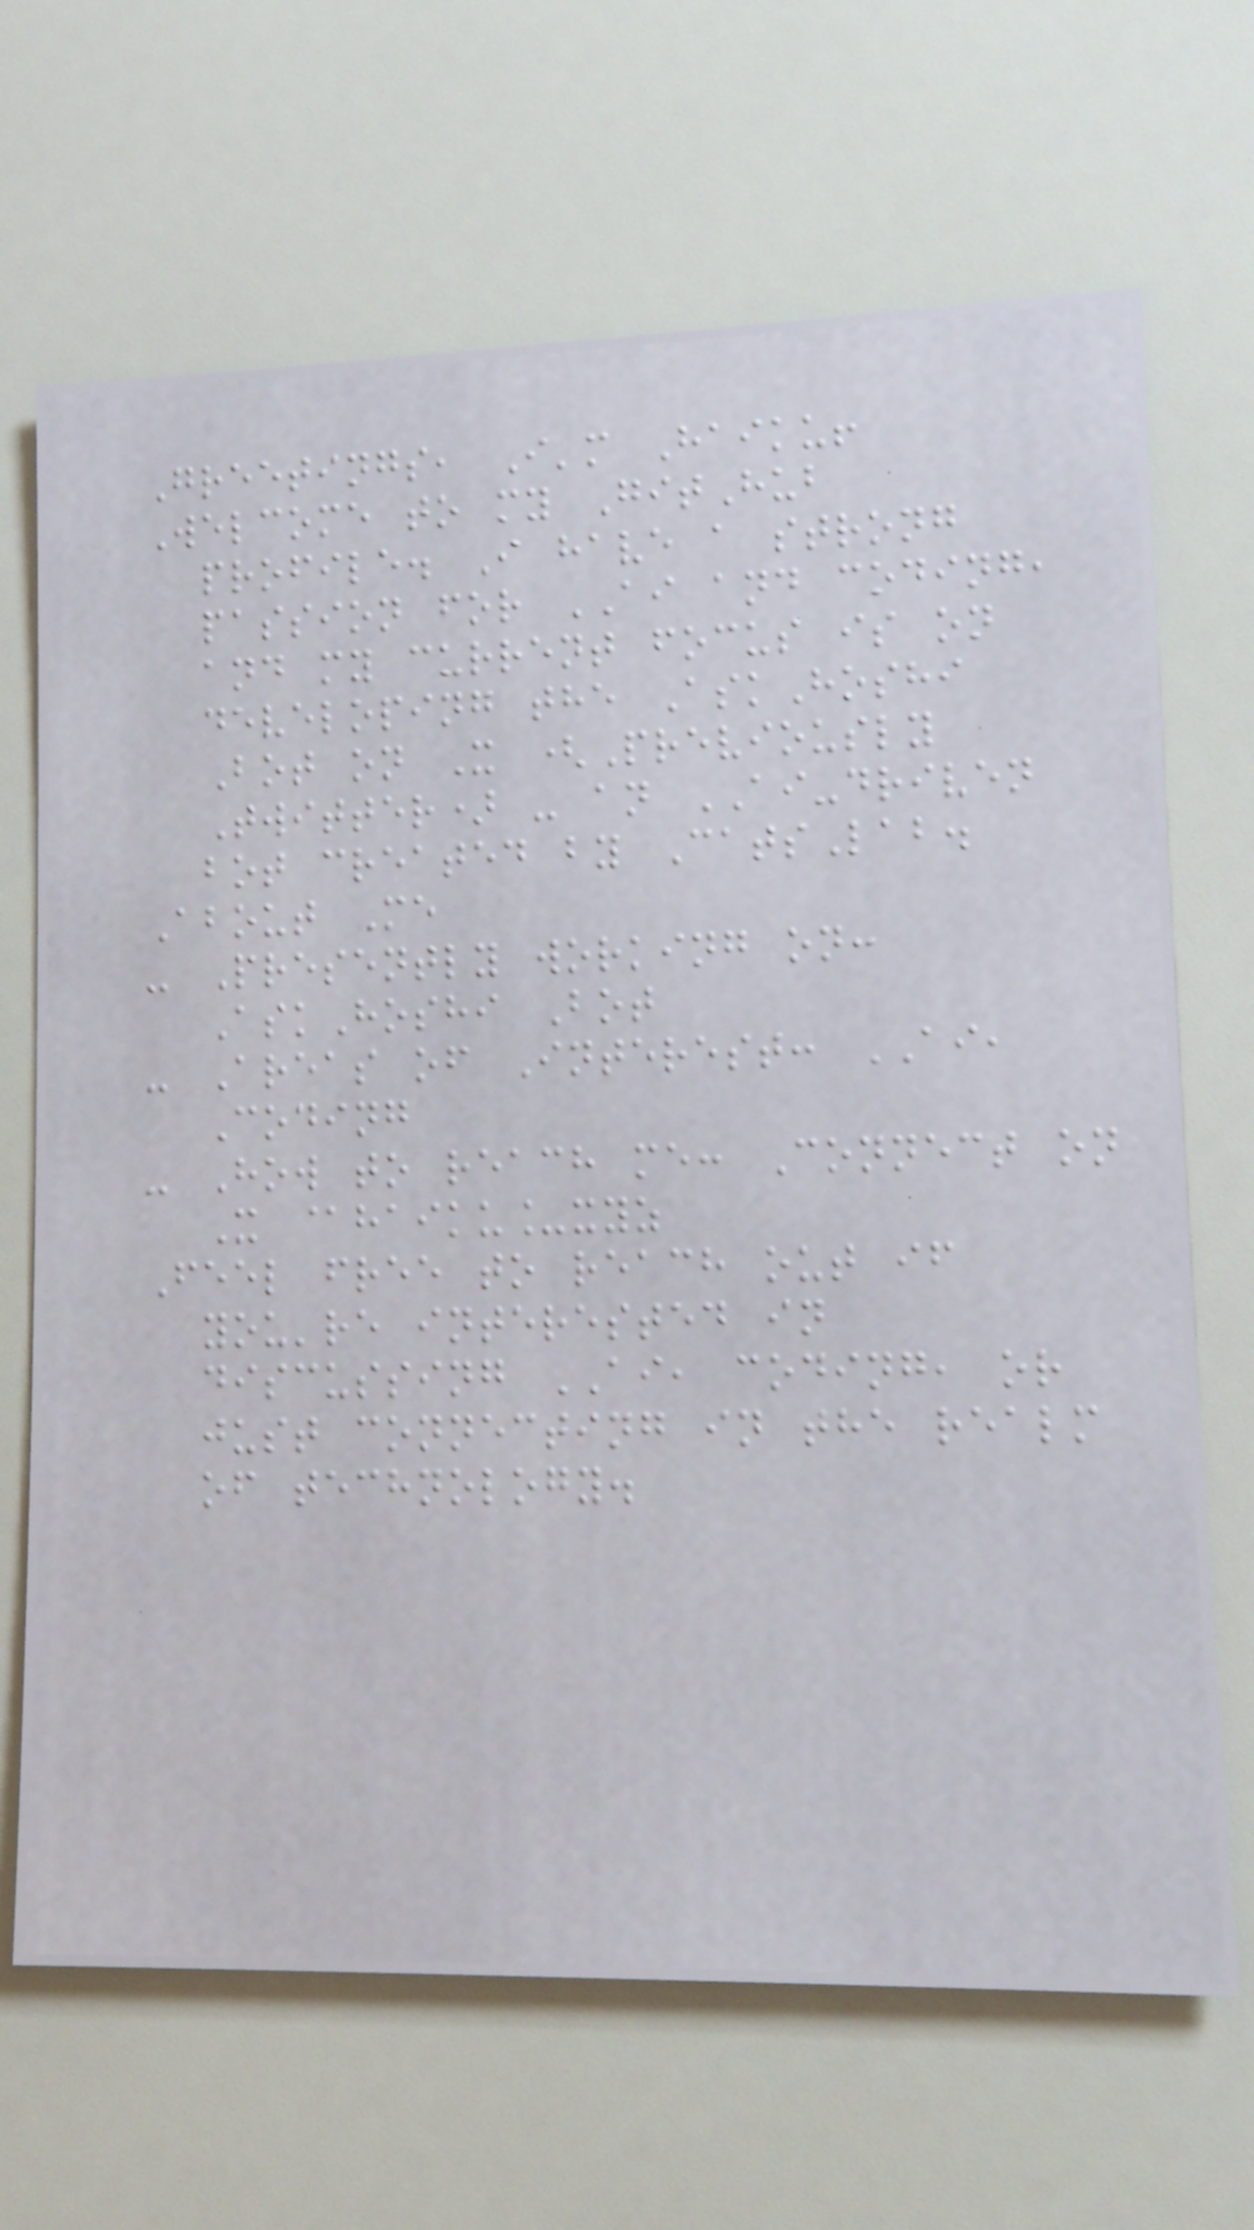Greetings, I'm Haiku!
Welcome to my GitHub
profile. I have a strong
passion for AI and coding,
and my current focus is on
developing the AskHoshi
Bot on X (Previously
Twitter) - an AI-driven
bot created by CatsLab.
About Me
- Presently working on:
AskHoshi Bot
- Areas of Interest: AI,
Coding
- How to reach me: Connect on
X @haiku_xyz
Feel free to reach out if
you're interested in
discussing AI, coding, or
just connecting in the realm
of technology.
